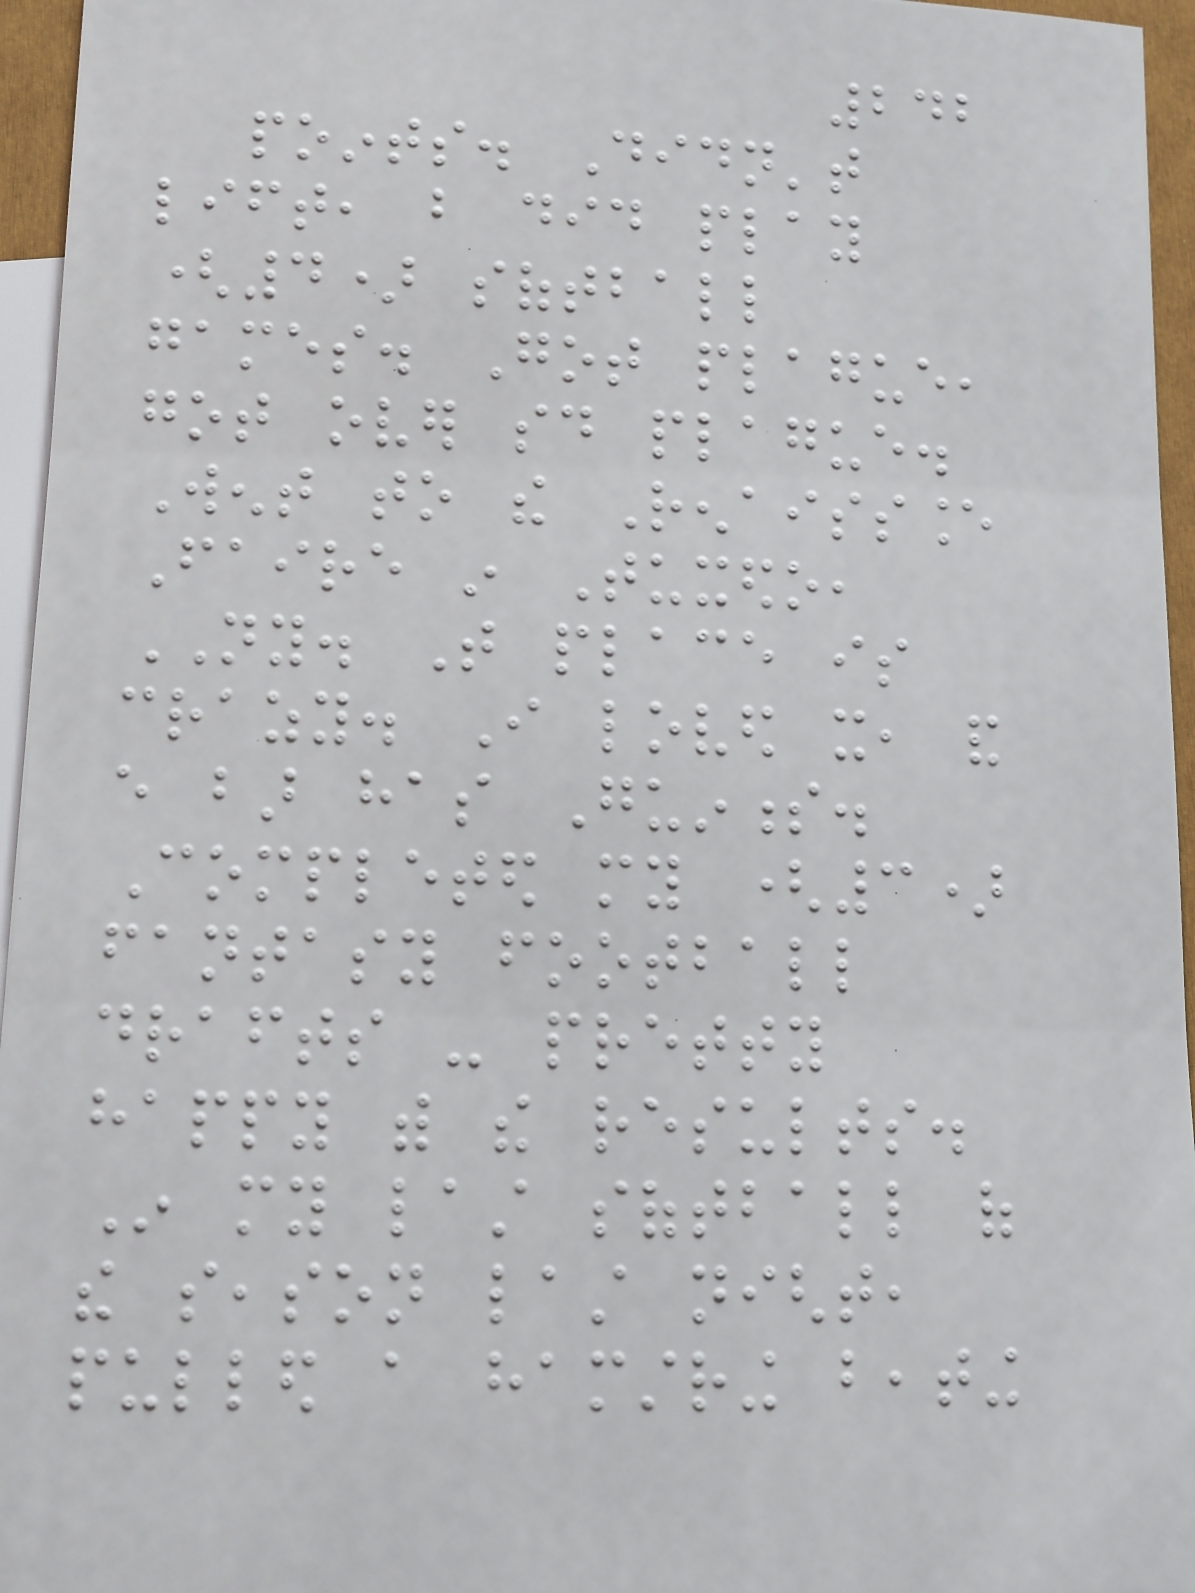242
points. Didn't
lift, but did play
(4) softball
games. Got plague,
got over said plague.
Went to the Renaissance
Faire in Tuxedo,
NY. That place is
crazy. I loved it, and
every bar has Guinness.
Completed my (3)
fantasy football
drafts - pretty
happy with the results.
In my last softball of
the season last night,
pulled a hamstring beating
